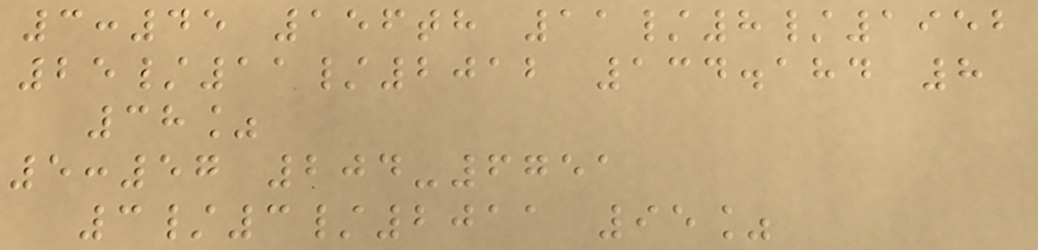3:45 156th 11/8/1952
25/11/2012 134.184 8
38%
5:57 204-6751
3/3/2011 95%
